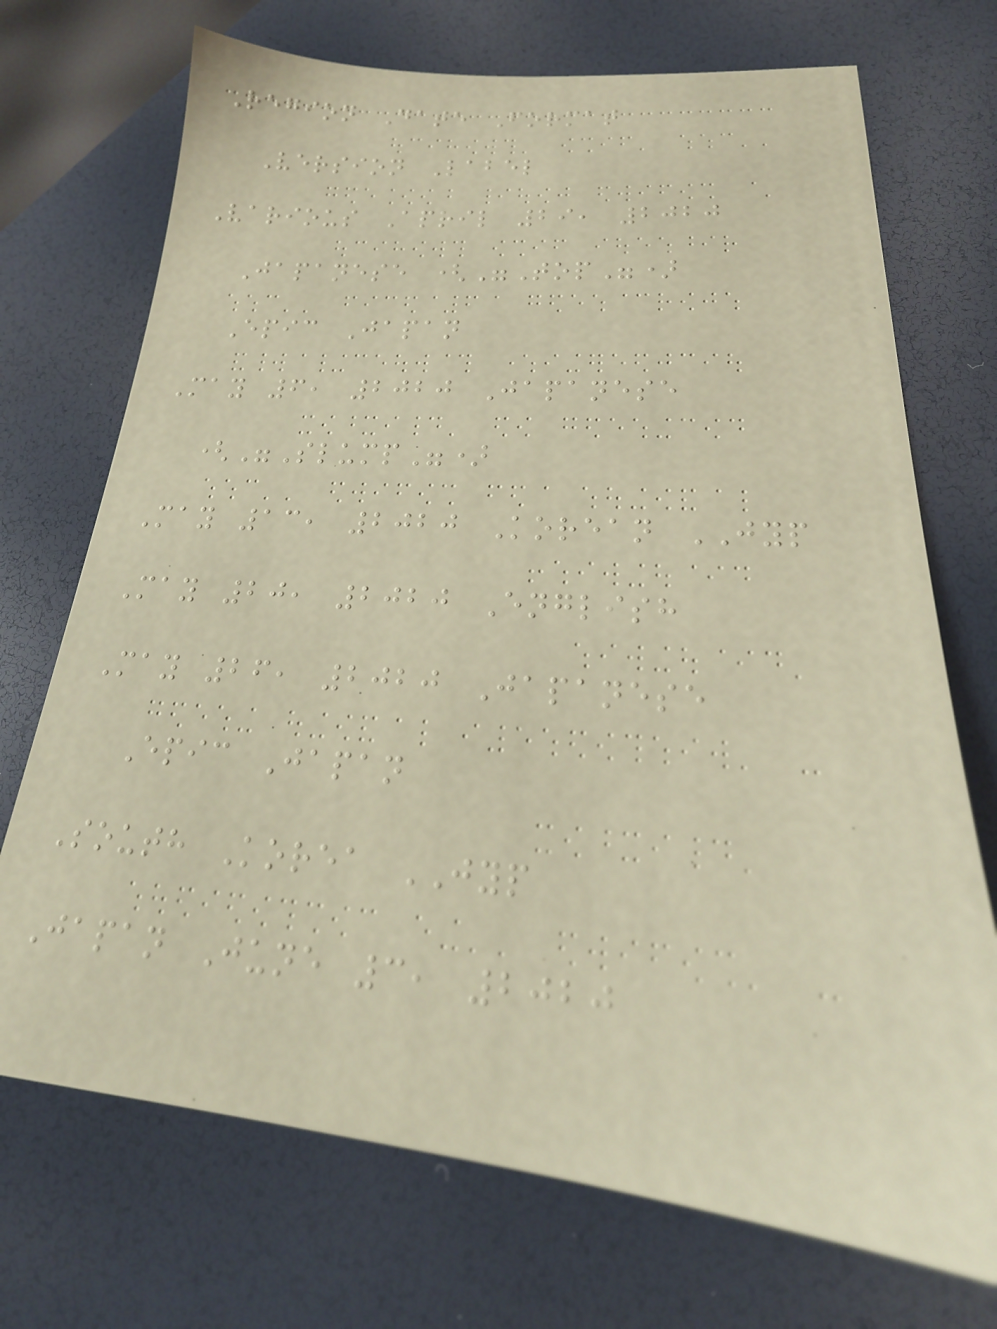Region Date Format
Version Label
Various April 29, 2020
Japanese ("Top")
Epic Japan
May 6, 2020 Japanese
("Slump")
May 13, 2020 Korean JYP
May 20, 2020 English
May 26, 2020 Japanese
Epic Japan
South Korea JYP
Japan June 3, 2020
